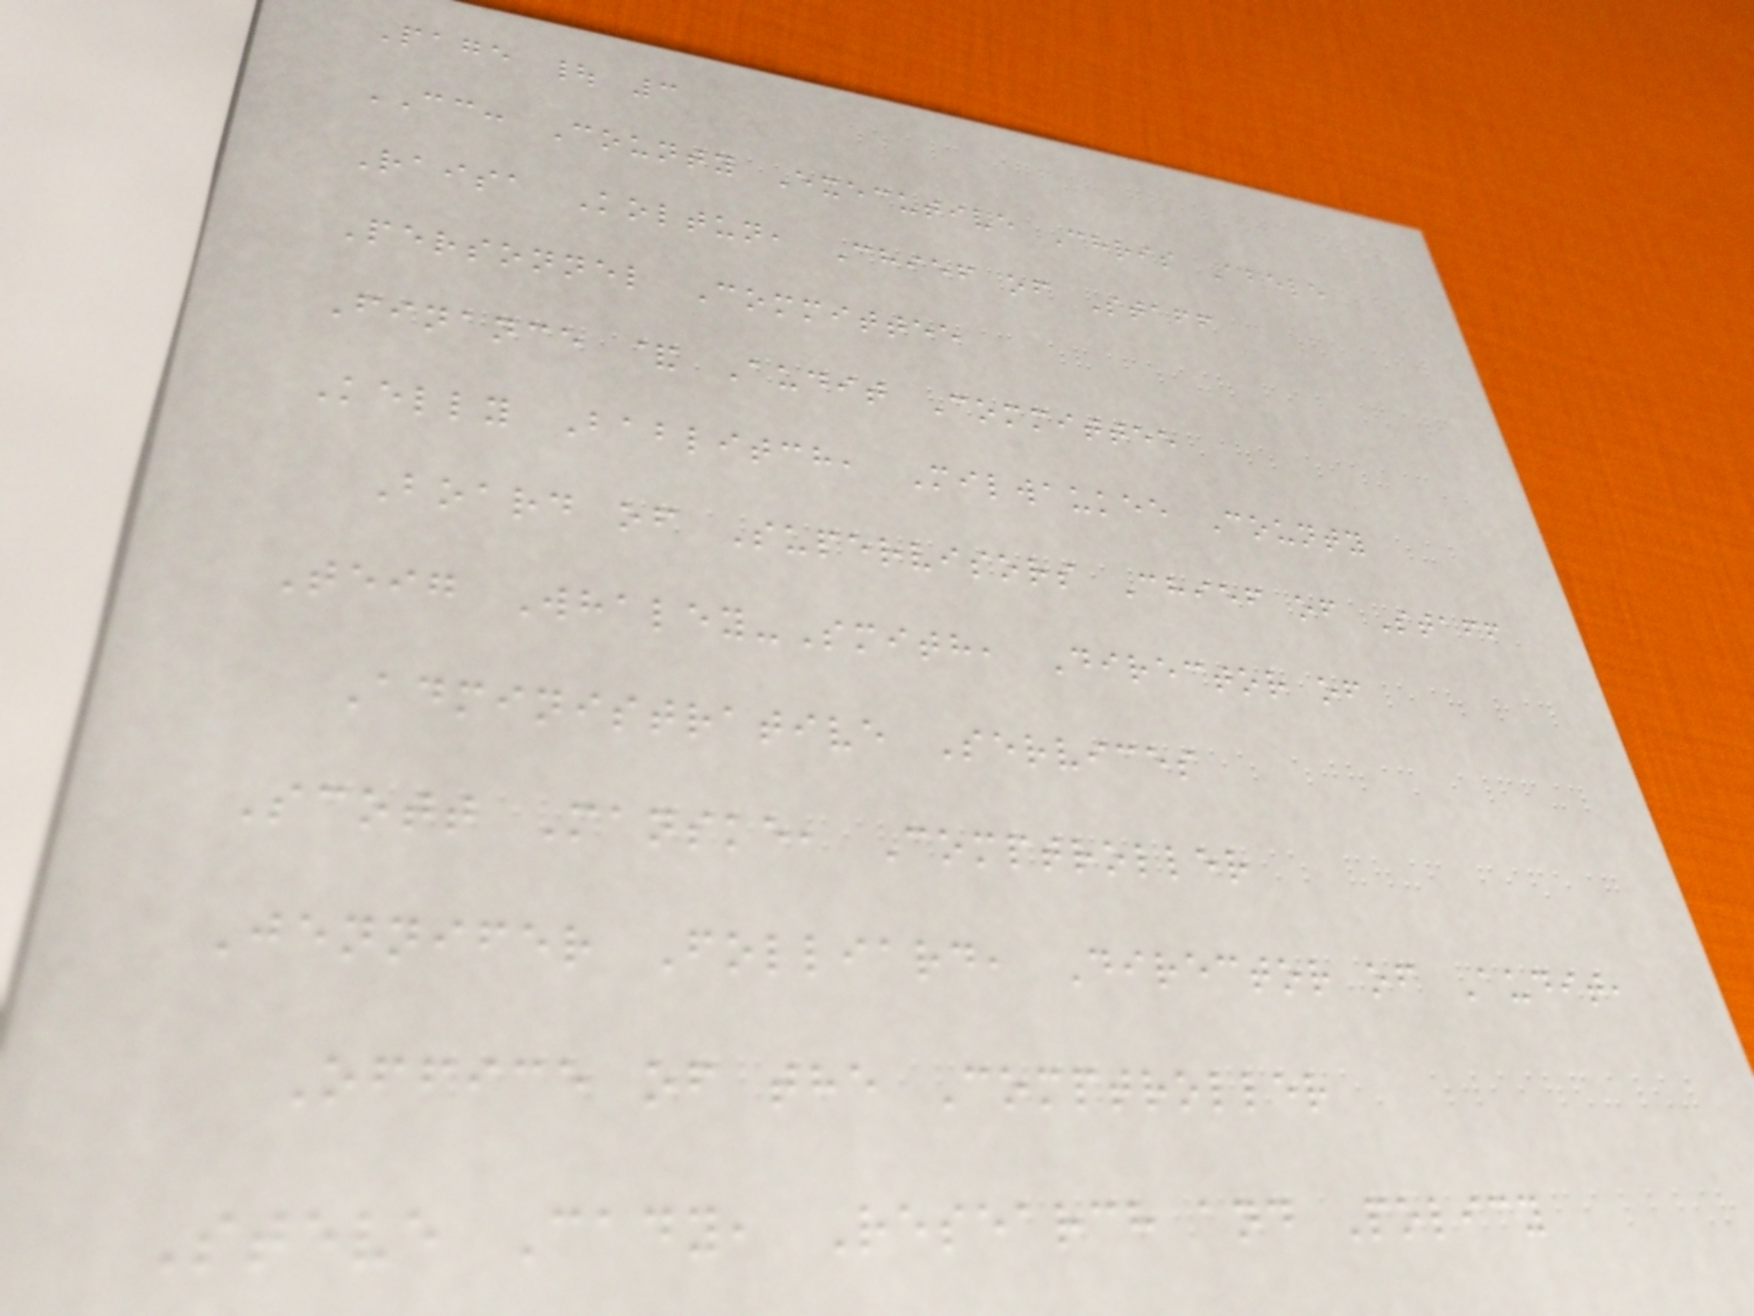Page | 3
CC: County Executive Chris Abele
Raisa Koltun, Chief of Staff
Personnel Committee
Finance & Audit Committee
Kelly Bablitch, Milwaukee County
Board of Supervisors Chief of Staff
Teig Whaley-Smith, Director of
Administrative Services
Scott Manske, Comptroller
Jennifer Folliard, Director of Audit,
Office of the Comptroller
Steve Cady, Research and Policy
